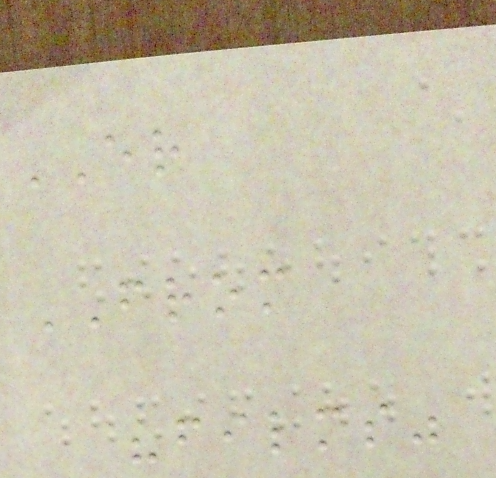ER
FROM
"films"
